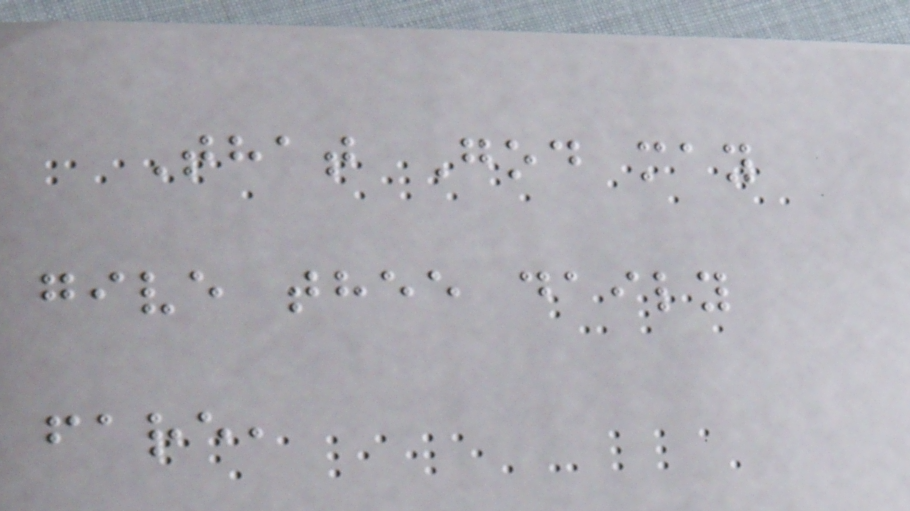That God may
give thee daily
fare,
